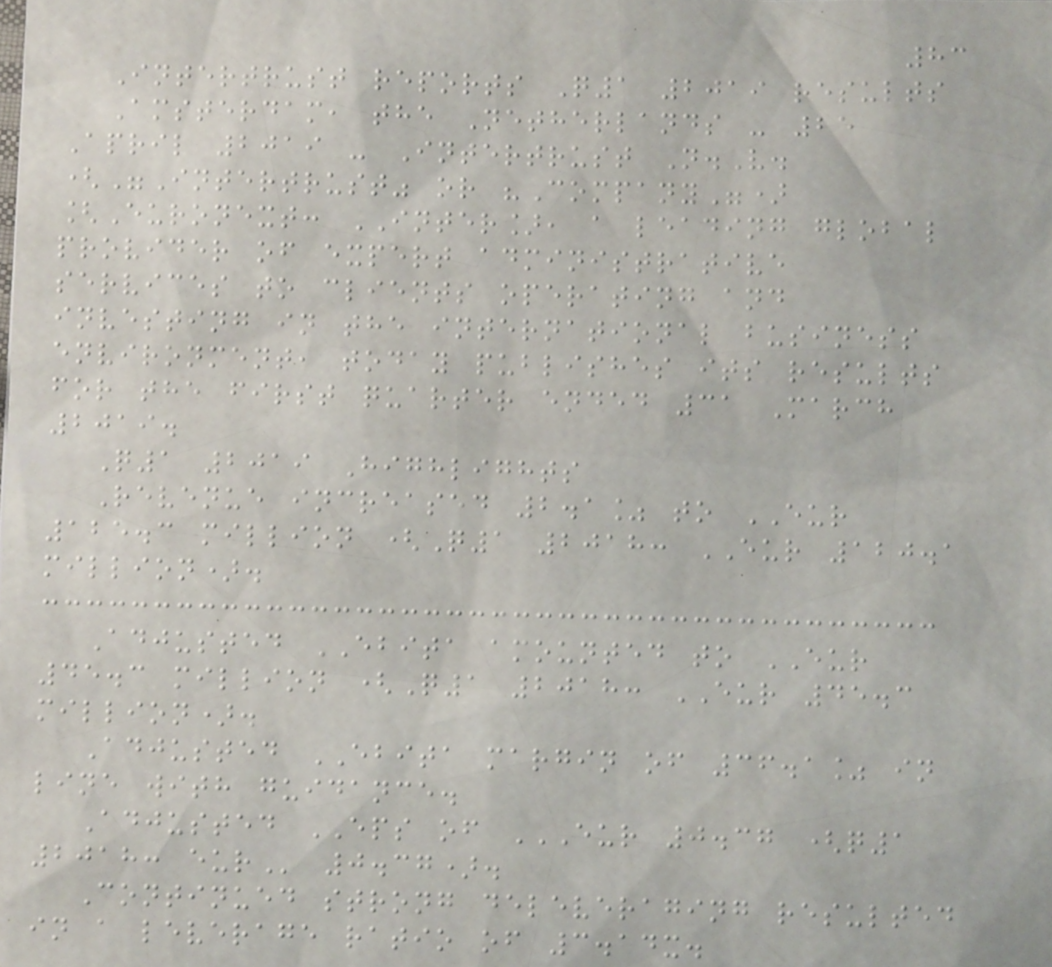83
Intertrust reports Q1 2019 results
Amsterdam, the Netherlands - 25
April 2019 - Intertrust N.V.
("Intertrust" or "Company")
[Euronext: INTER], a leading global
provider of expert administrative
services to clients operating and
investing in the international business
environment, today publishes its results
for the first quarter ended 31 March
2019.
Q1 2019 Highlights
Revenue increased 2.1% to EUR
125.3 million (Q1 2018: EUR 120.1
million).
Adjusted EBITA amounted to EUR
45.3 million (Q1 2018: EUR 45.3
million).
Adjusted EBITA margin of 36.1% in
line with guidance.
Adjusted EPS of EUR 0.37 (Q1
2018: EUR 0.37).
Continued strong deleveraging resulted
in a leverage ratio of 3.14x.
